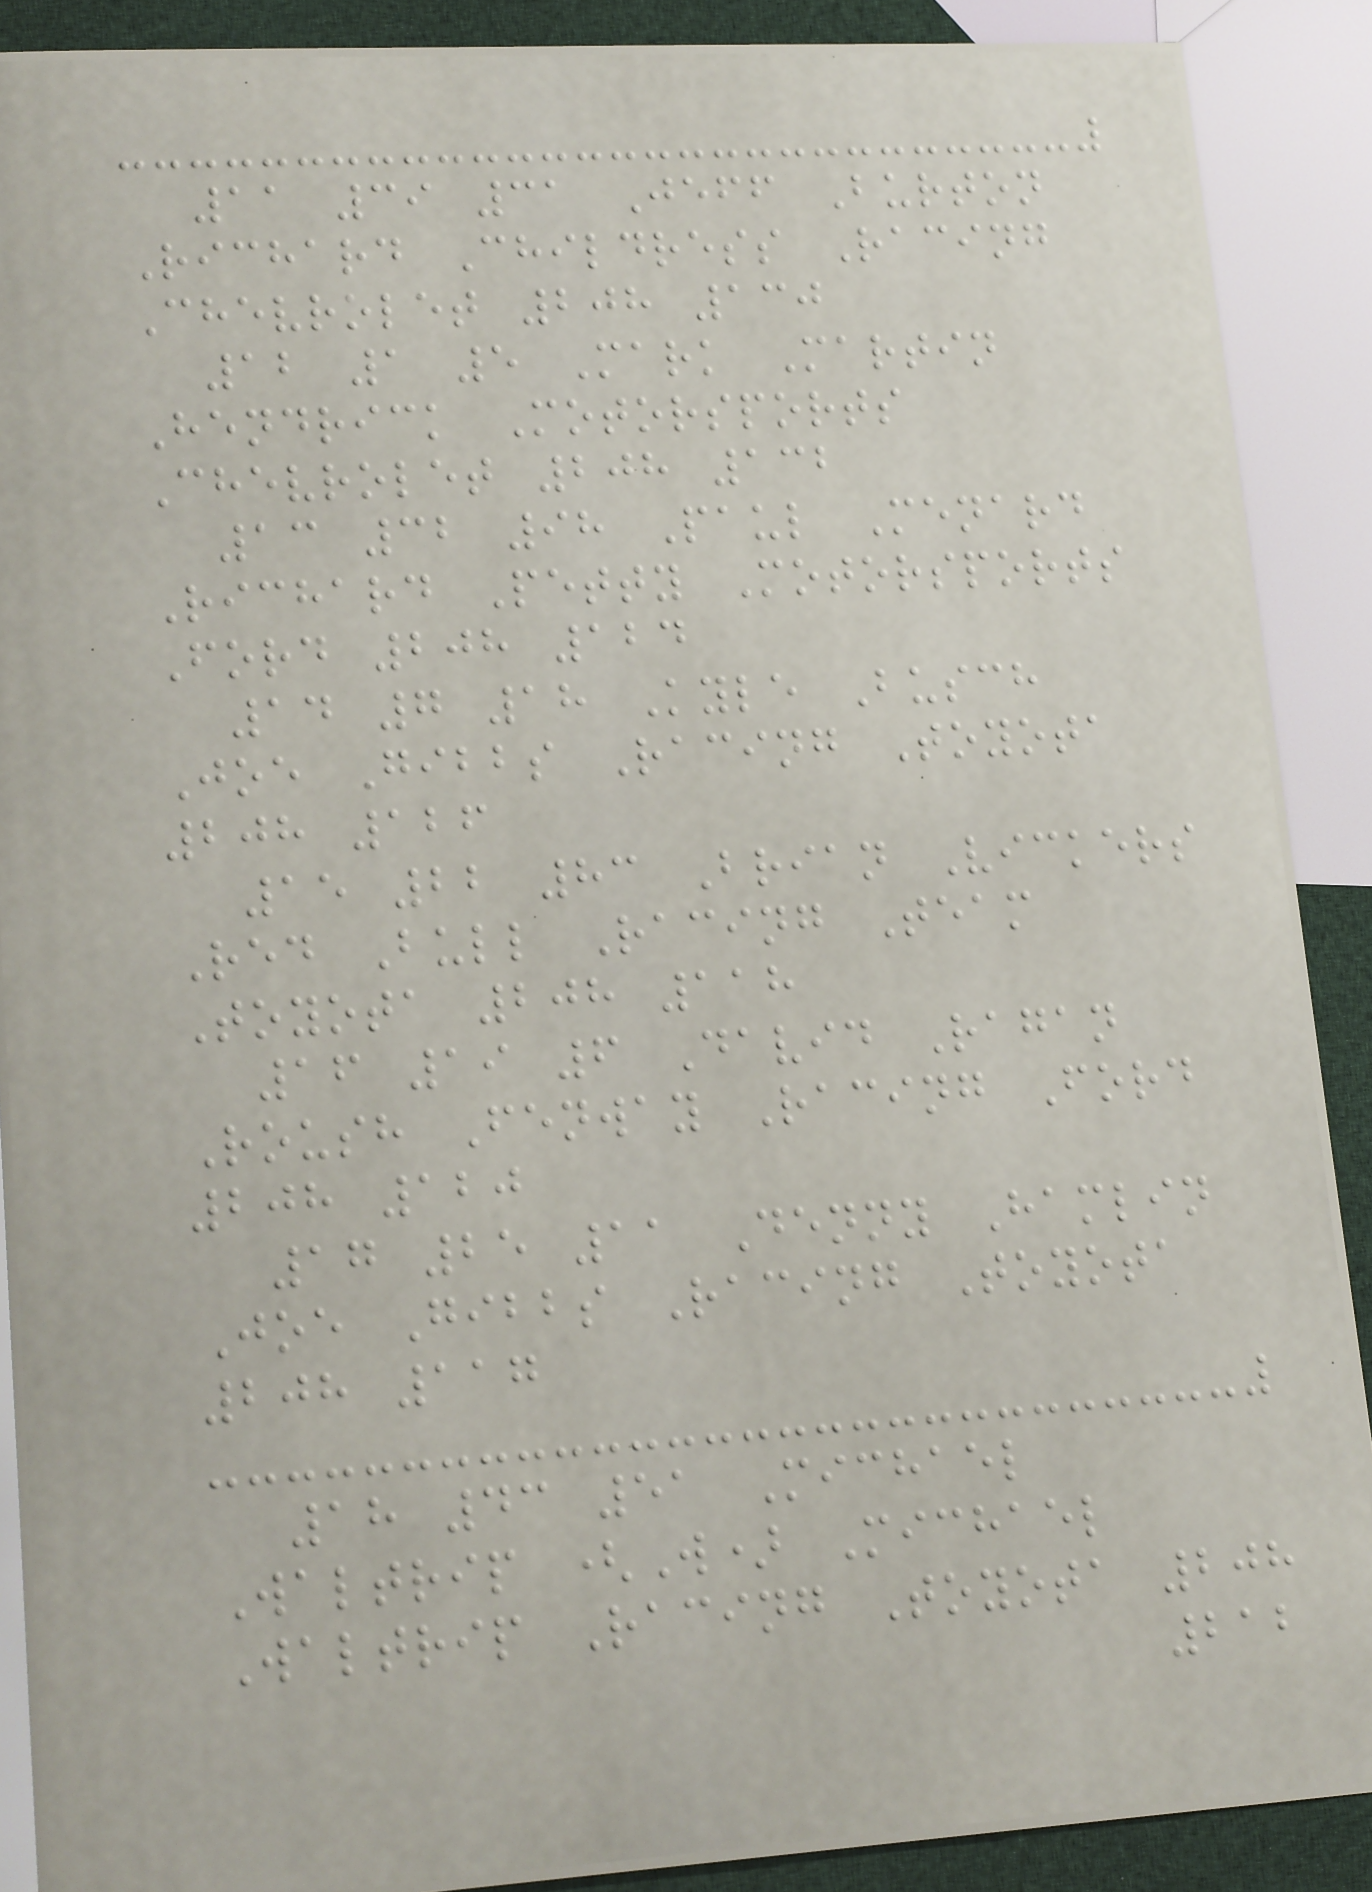11 39 31 Jeff Burton
Richard Childress Racing
Chevrolet 208 130
12 1 5 Mark Martin
Hendrick Motorsports
Chevrolet 208 132
13 32 98 Paul Menard
Richard Petty Motorsports
Ford 208 124
14 7 18 Kyle Busch
Joe Gibbs Racing Toyota
208 126
15 22 83 Brian Vickers
Red Bull Racing Team
Toyota 208 118
16 19 6 David Ragan
Roush Fenway Racing Ford
208 120
17 25 11 Denny Hamlin
Joe Gibbs Racing Toyota
208 117
18 43 51 Michael
Waltrip (W) Michael
Waltrip Racing Toyota 208
212
